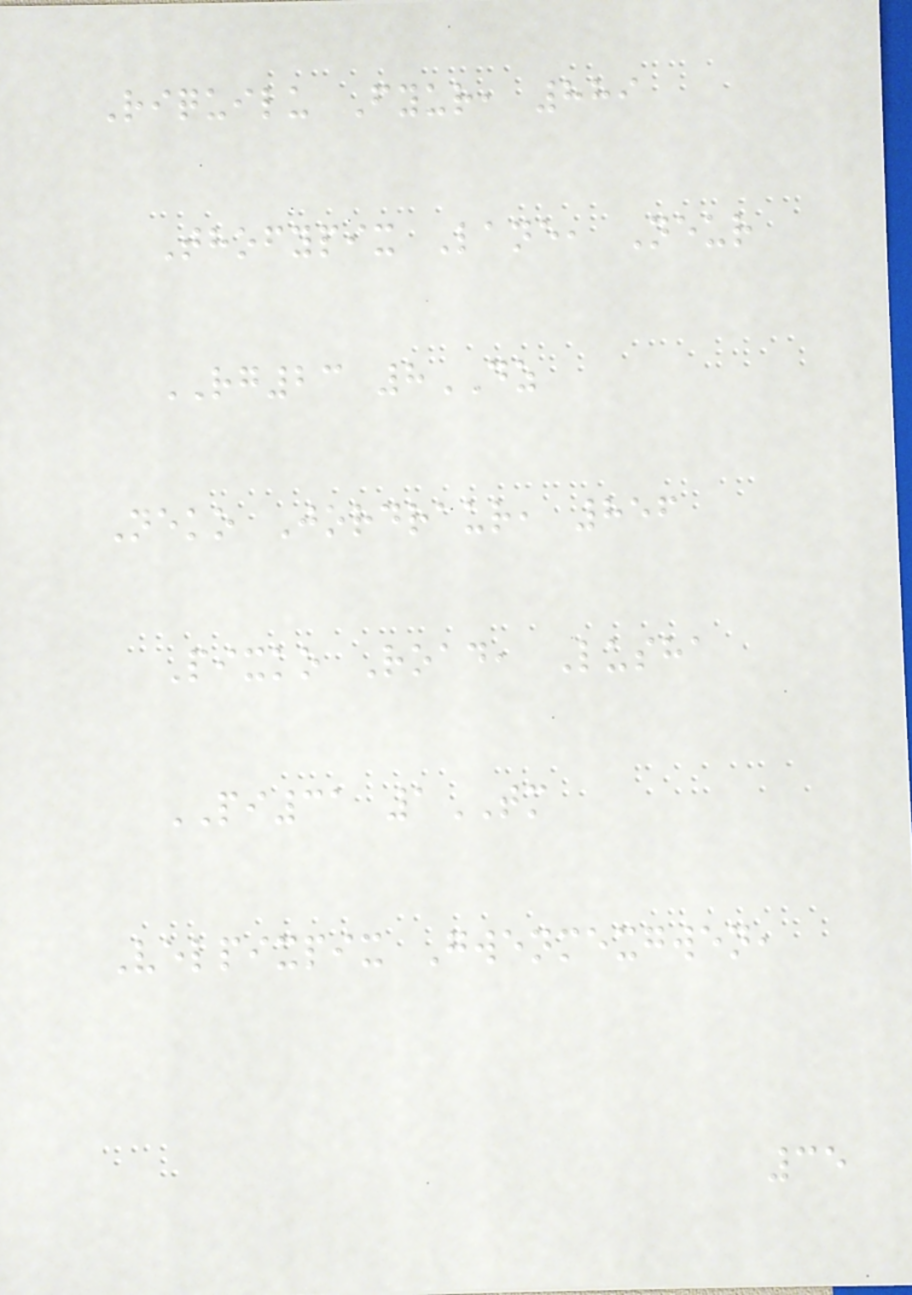Riquilu Fyur, 889
Thofypix Lane, Neur
RG23 8DZ
Neko Jordraur, 856
Pixko Road, Lusha
PI31 1TM
Velpixpix Gwenmexgwen,
35
